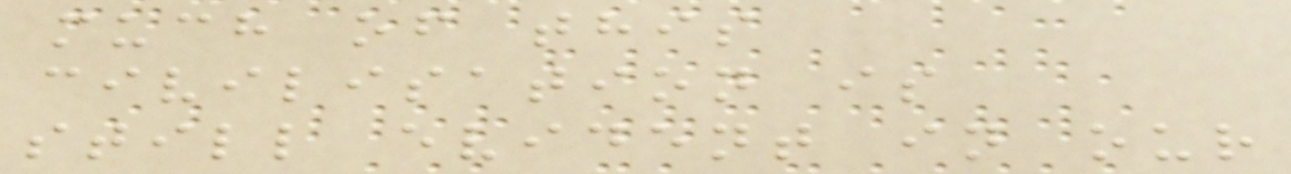much of this
civilisation is
still evident in our
